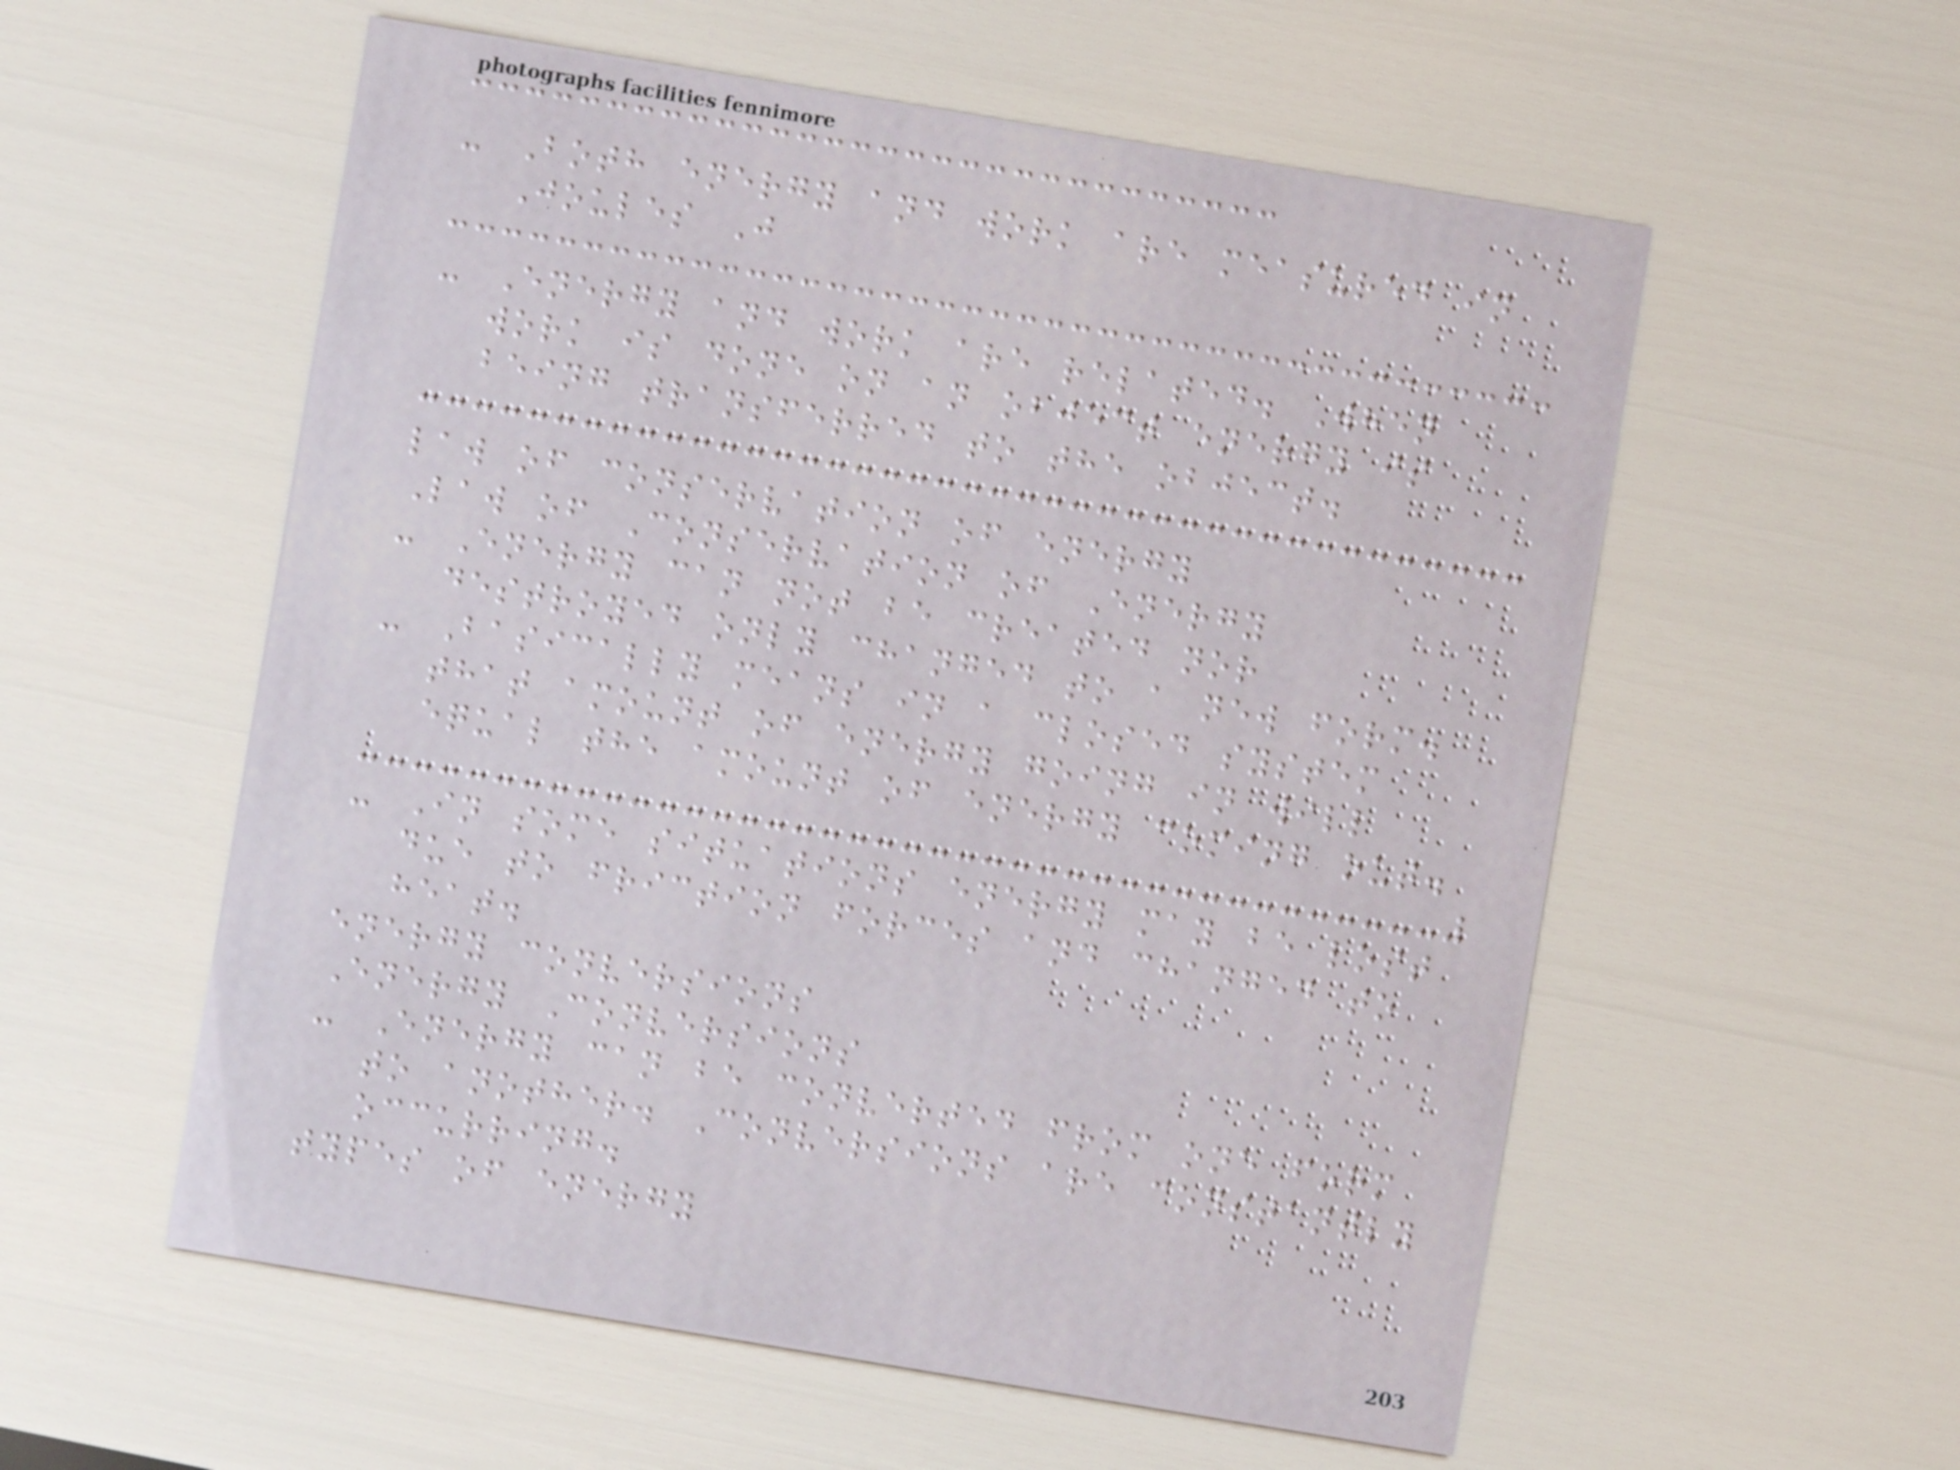- Both energy and work are measured in
Joules J
- Energy and work are related. When
work is done on an object energy is
being transferred to the object.
law of conservation of energy
Law of Conservation of Energy
- Energy can not be created nor
destroyed only changed to a new form.
- Basically means in a closed system
that amount of energy going in will
equal the amount of energy coming out.
- In some situations energy may be lost
due to friction forces and changed to
heat.
energy conversions
Energy Conversions
- Energy can be converted from one form
to another. Conversions are constantly
occurring.
types of energy
